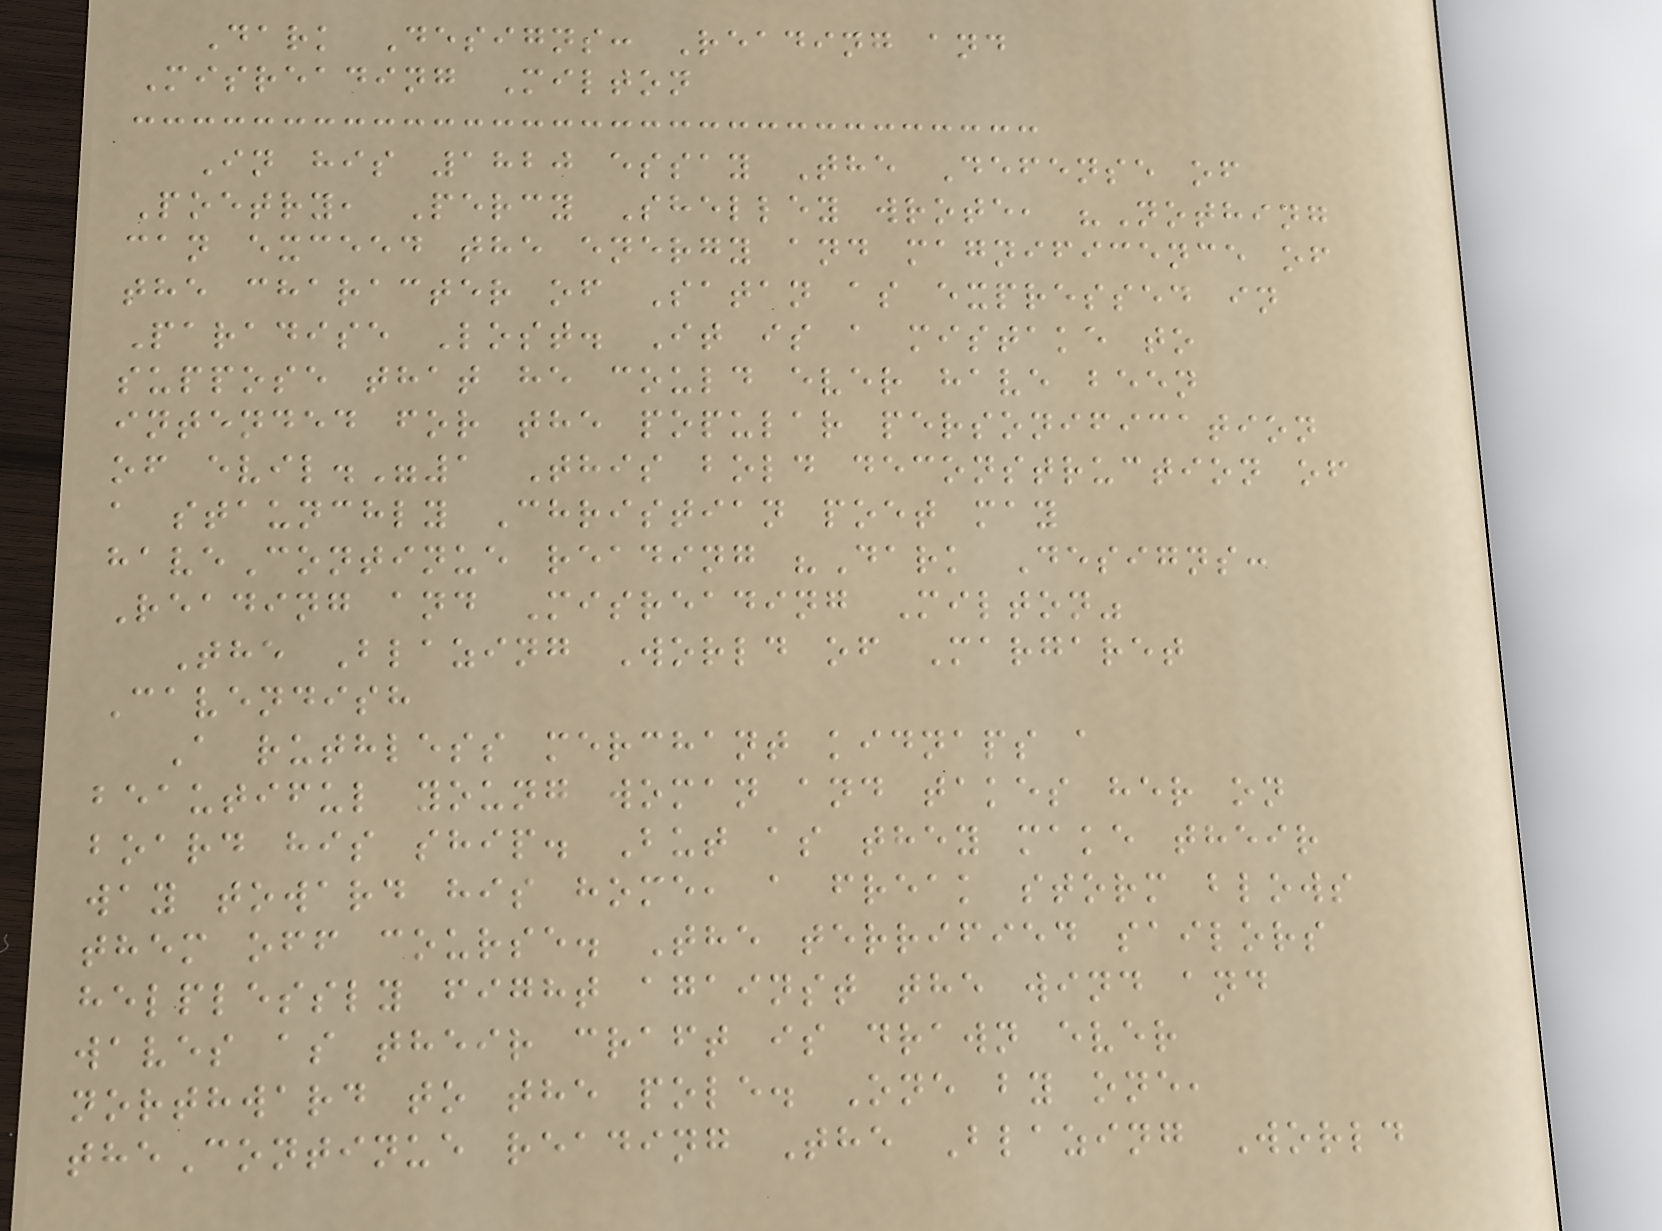Dark Designs: Reading and
Misreading Milton
In his 1820 essay The Defense of
Poetry, Percy Shelley wrote, "Nothing
can exceed the energy and magnificence of
the character of Satan as expressed in
Paradise Lost. It is a mistake to
suppose that he could ever have been
intended for the popular personification
of evil."1 This bold deconstruction of
a staunchly Christian poet may
haveContinue reading "Dark Designs:
Reading and Misreading Milton"
The Blazing World of Margaret
Cavendish
A ruthless merchant kidnaps a
beautiful young woman and takes her on
board his ship. But as they make their
way toward his home, a freak storm blows
them off course. The terrified sailors
helplessly fight against the wind and
waves as their craft is drawn ever
northward to the pole. One by one,
theContinue reading The Blazing World
